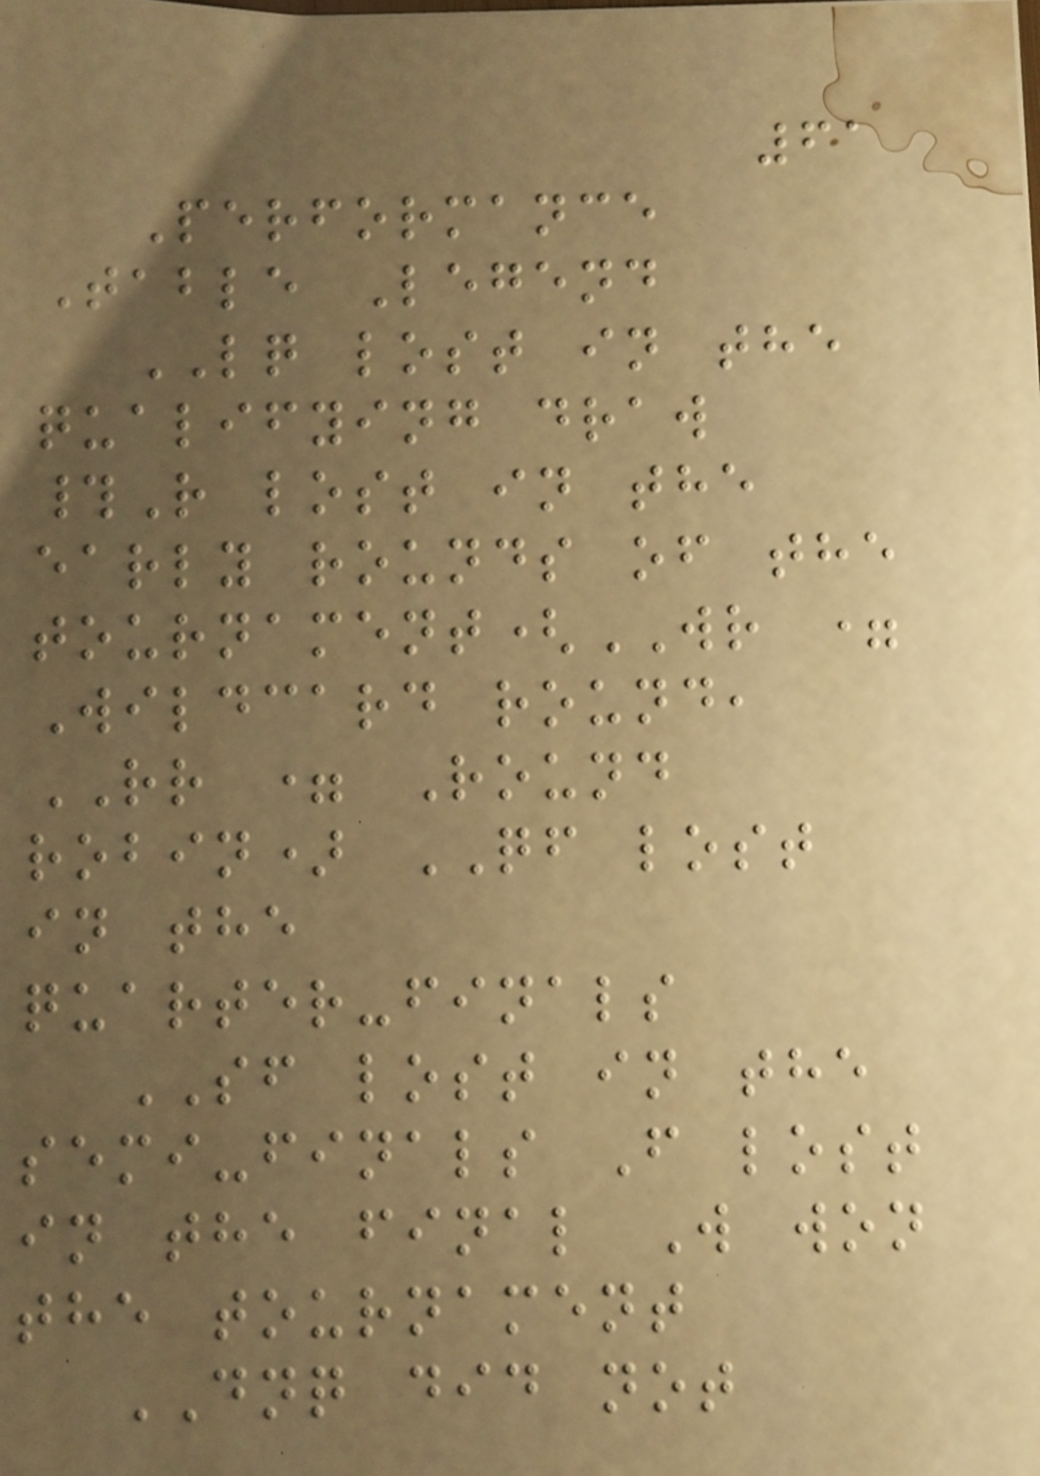61
Performance
Table Legend
LQ lost in the
qualifying draw
#R lost in the
early rounds of the
tournament(WR =
Wildcard round,
RR = Round
robin) QF lost
in the
quarter-finals
SF lost in the
semi-finals F lost
in the final W won
the tournament
DNQ did not
